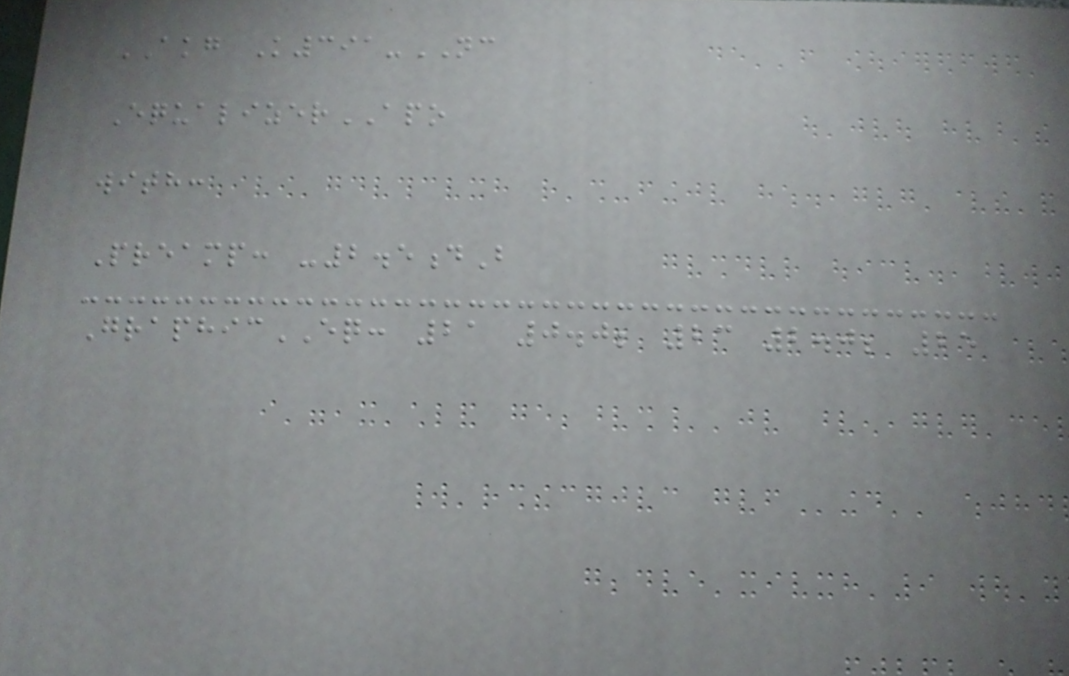AKG K391-NC
EqualizerAPO
with:
Preamp: -2.5dB
GraphicEQ: 21 0.0; 23 2.0; 25
